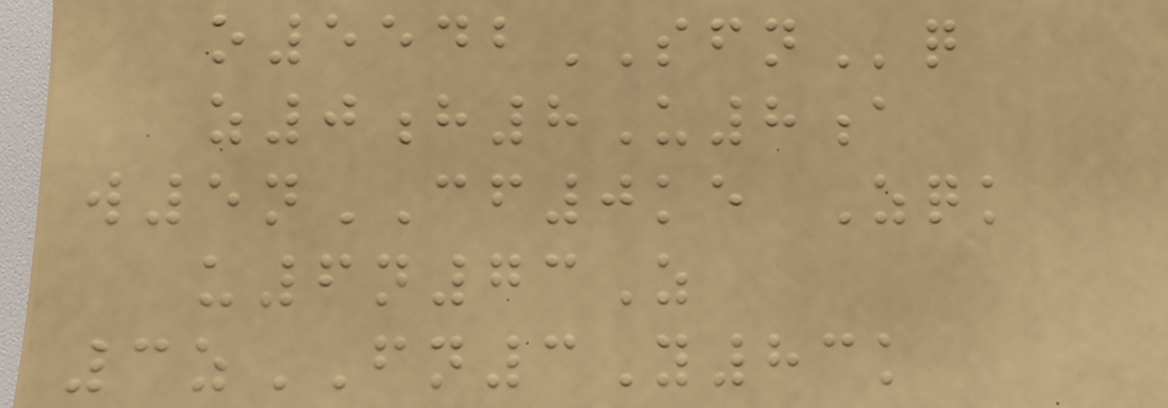o5542SFNq
z0h8U8a
w5nCF0ke Zqk
u6n73Z
3zFN3Y83k
